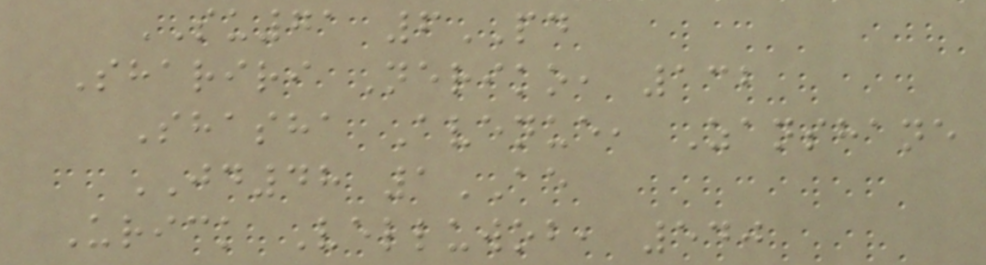SU71 6PD
Shariri Neriko, 132
Shasha Avenue, Zanshane
JD48 1AE
Urick Velluwob, 540
